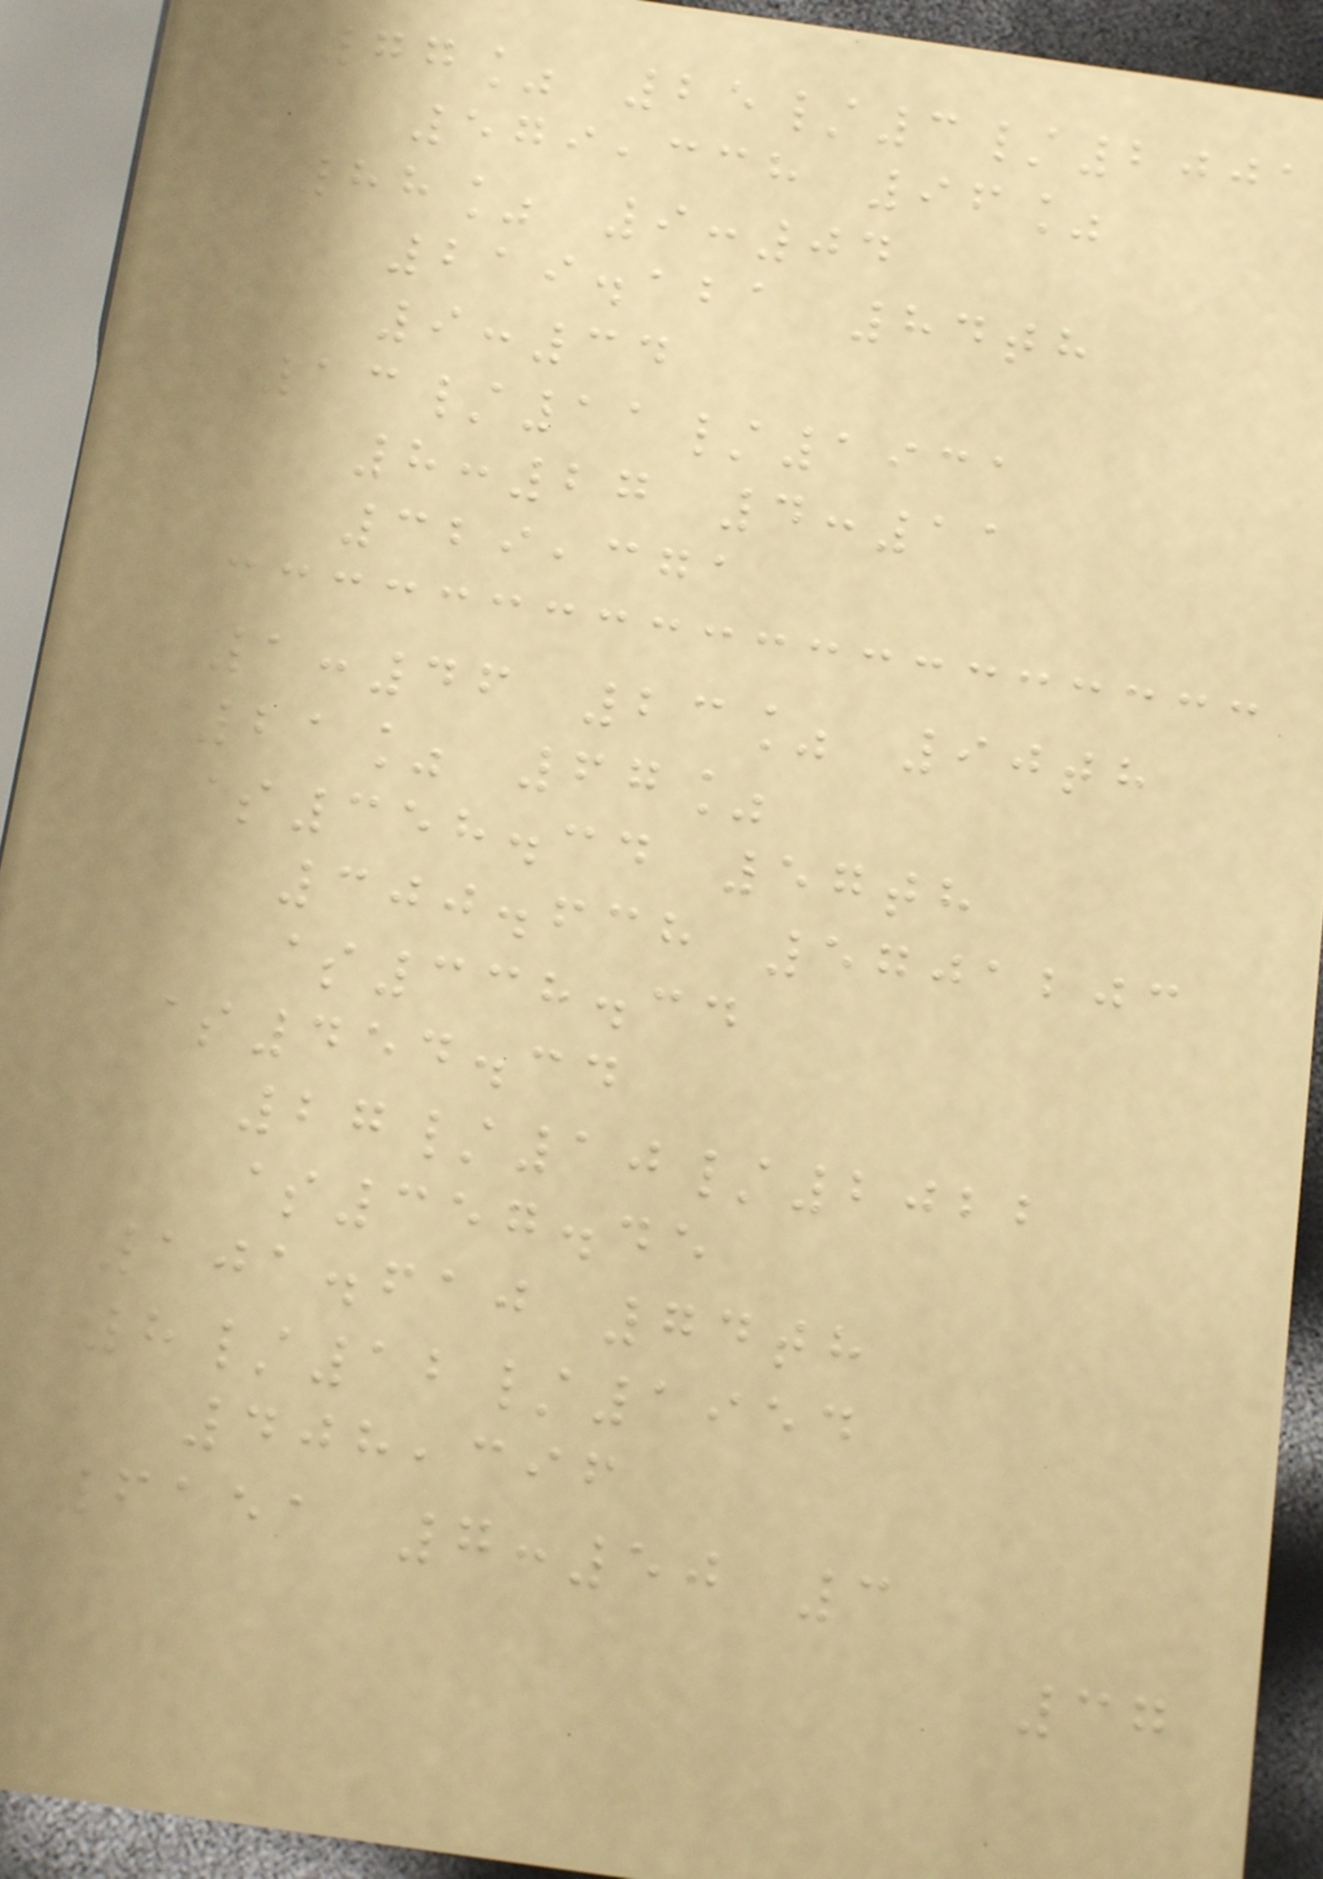77% 25/3/2001
579,338 96%
88% 9:04
219.121 84th
9:34
13/11/1931
8:27 4:11
329,371
1:46 23% 90th
21% 67%
$358.34 57th
300.638 5701203
$338.34
$454.34
27/10/2022
$357.45
101.610 74th
8/12/1954
408,396
6151 7:50 3
37
